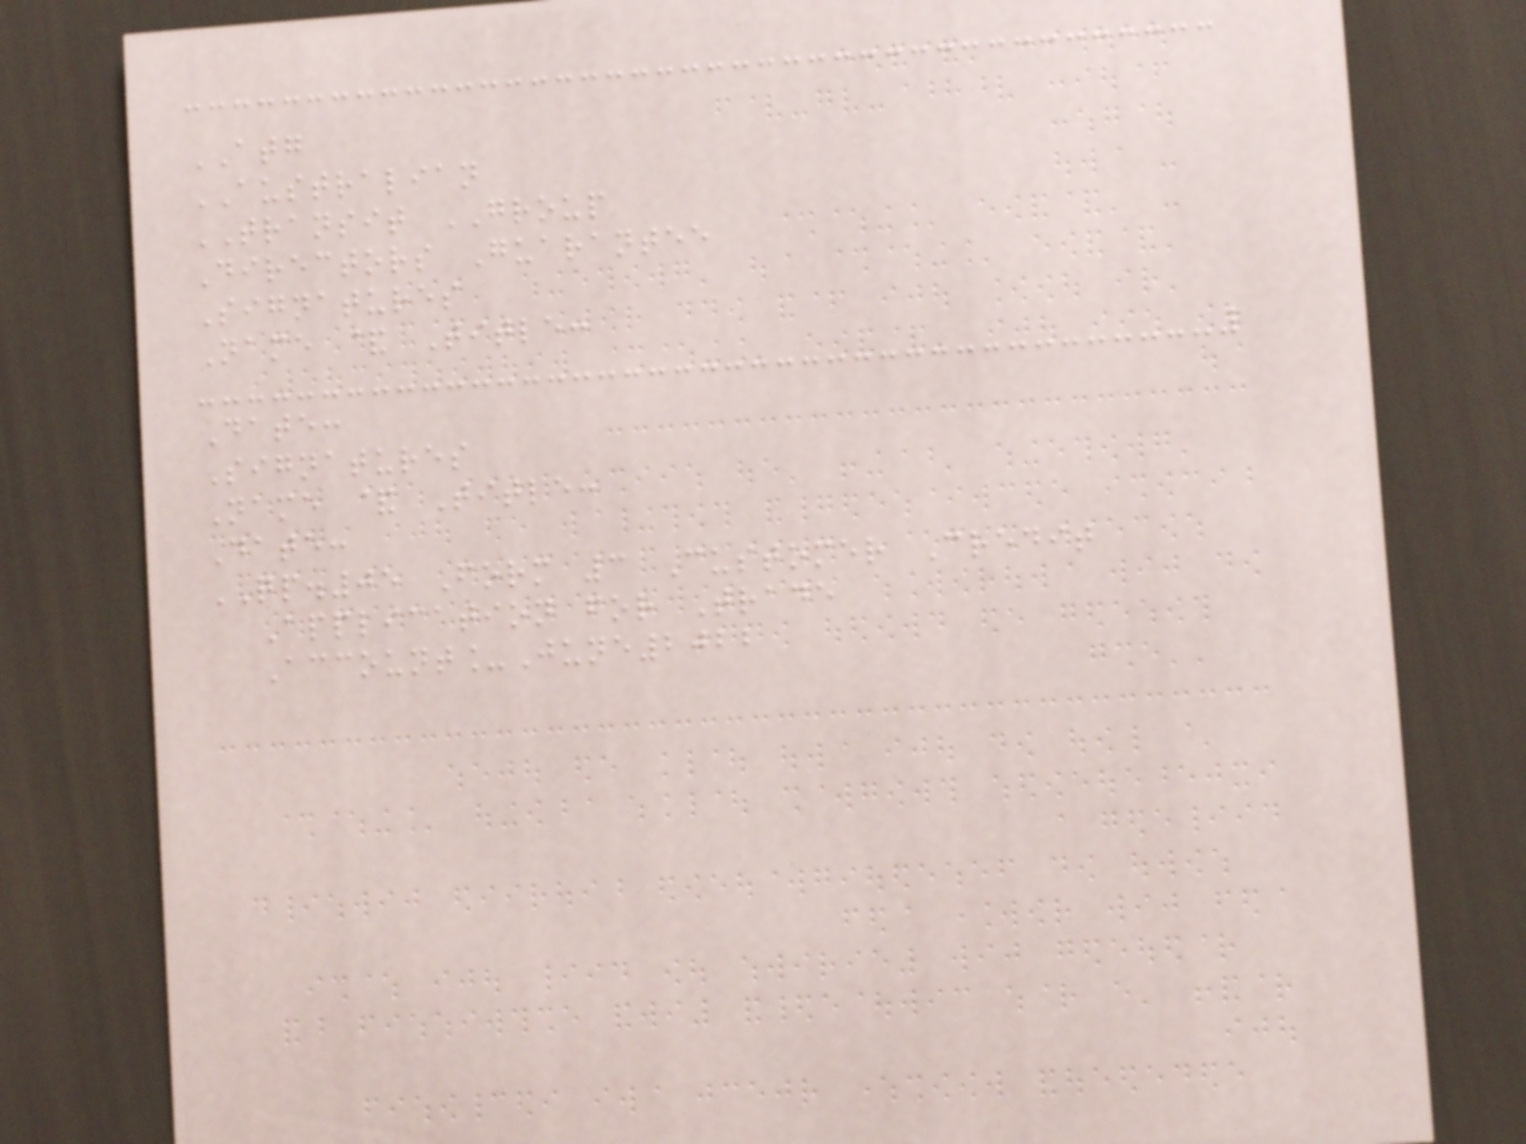ATG
AUSTRALIAN
TRANSIT GROUP
Directors Guarantee
Signatures
Name & Title:
Date:
Signatures
Name & Title:
Date:
QP.05 Form 3 Customer Credit
Application for Trade
Account_June2022
